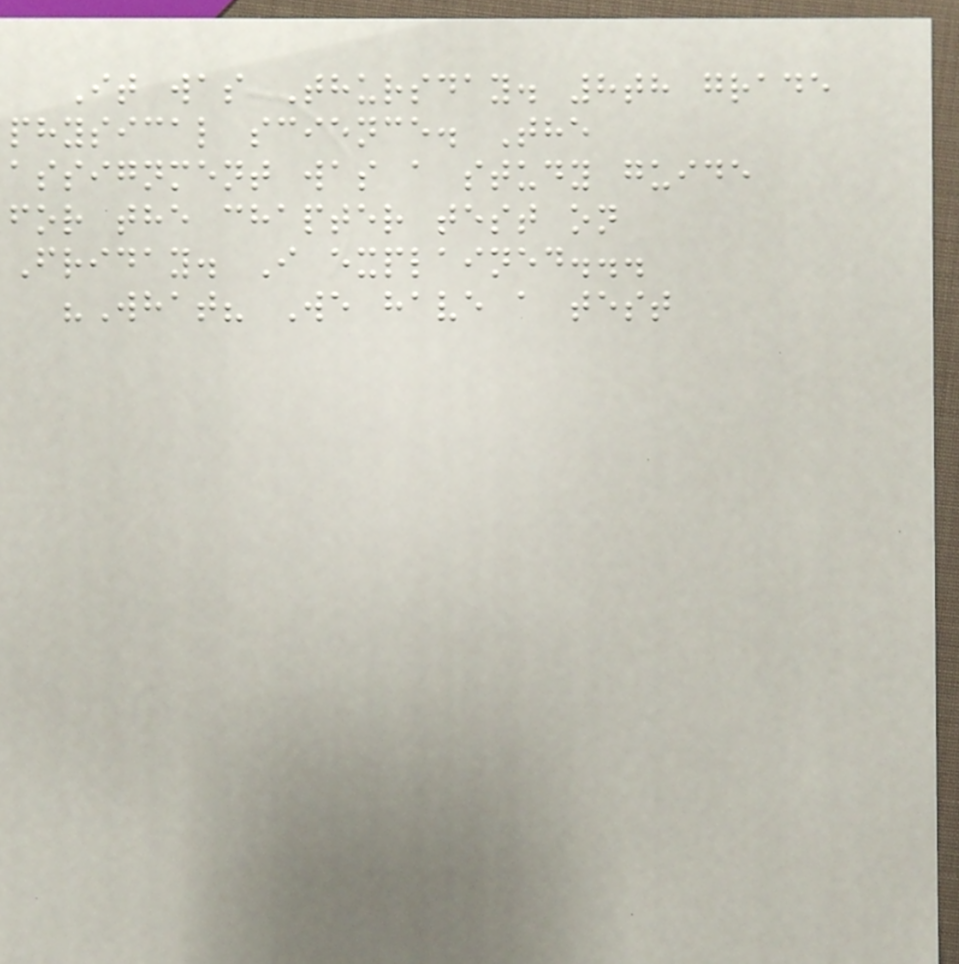It was Thursday. 8th grade
physical science. The
assignment was a study guide
for the chapter test on
Friday. I explained...
"What? We have a test
